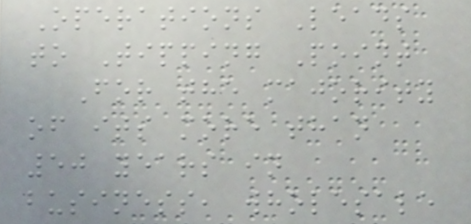Operations Leads
to Tipping Point
For the majority
of its more than
50 years in
business, wholesale
